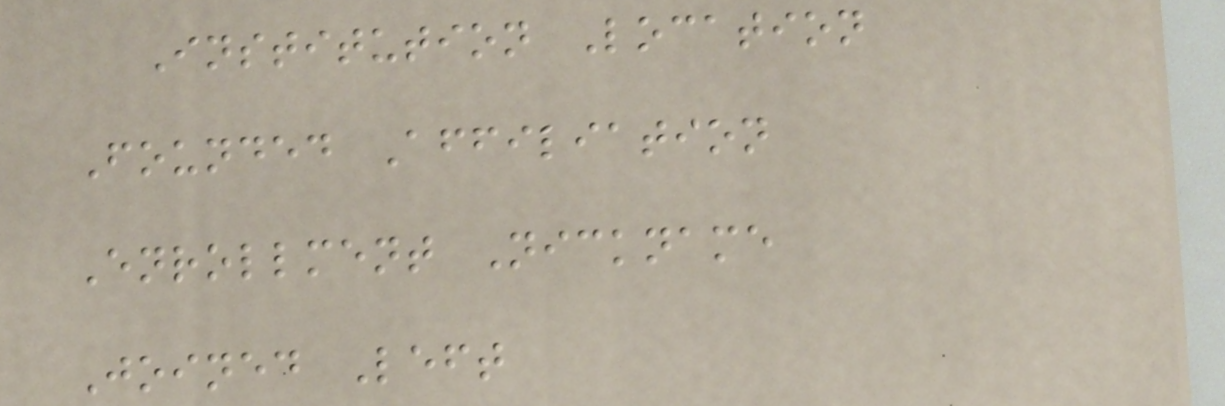Institution Location
Founded Affiliation
Enrollment Nickname
Joined Left
